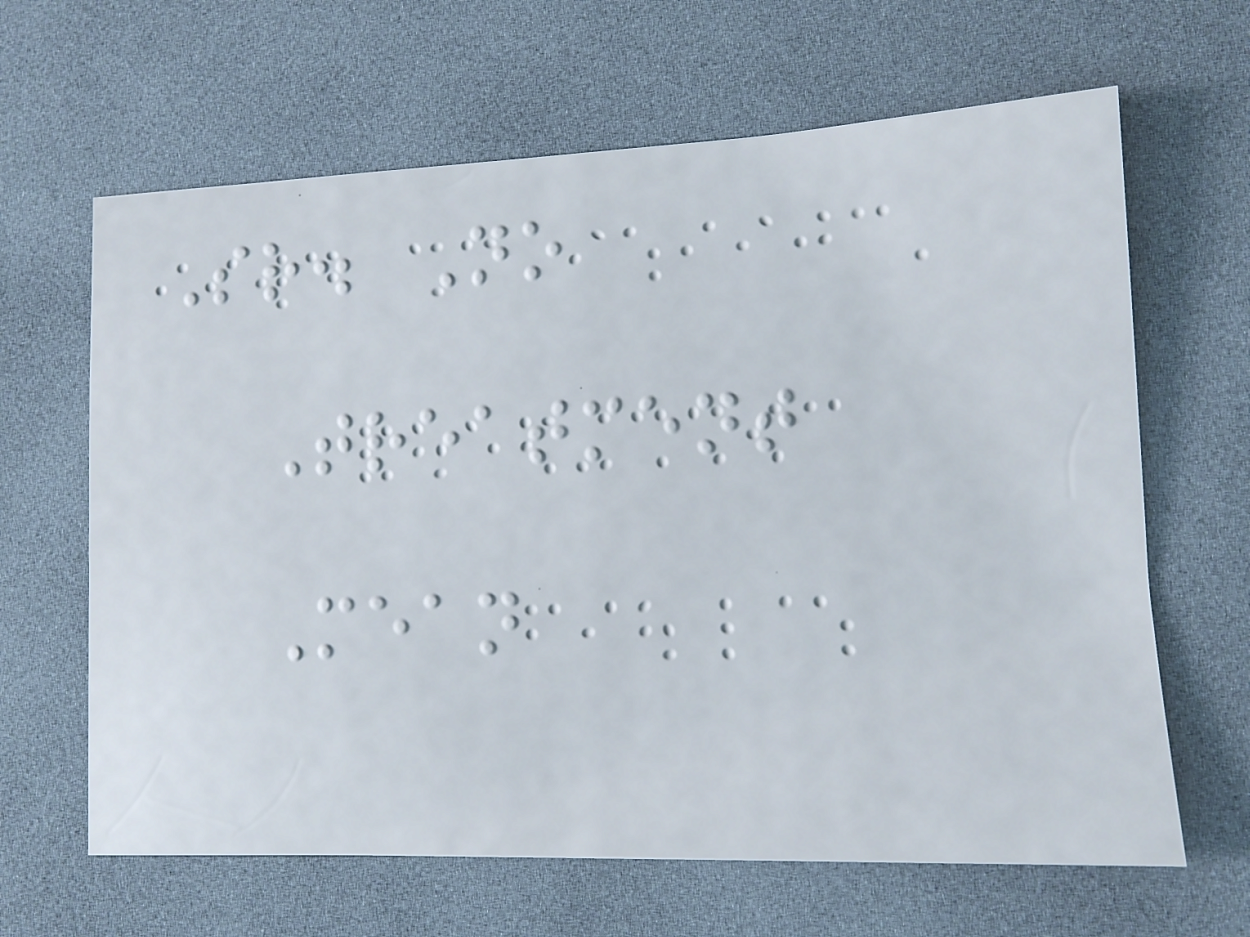Sr. No
Treatment
Mean
